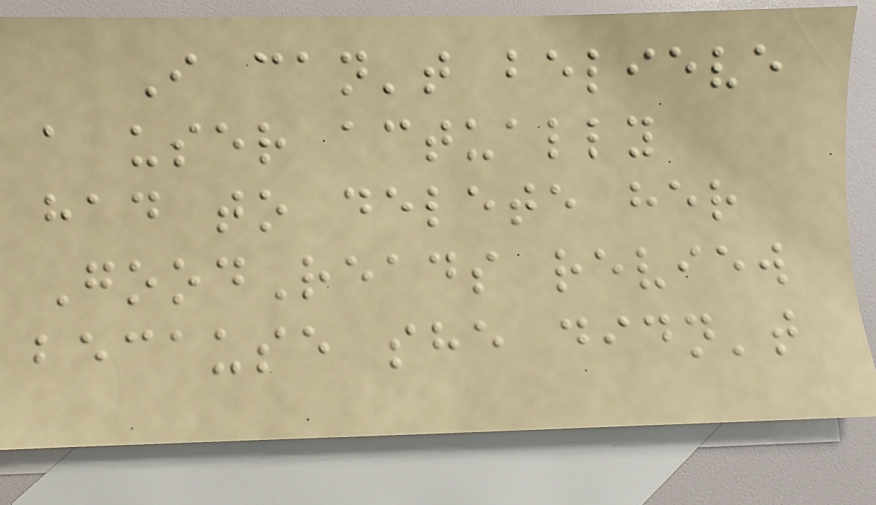I can't believe
a user actually
had to delete her
GoodReads review
because she didn't
